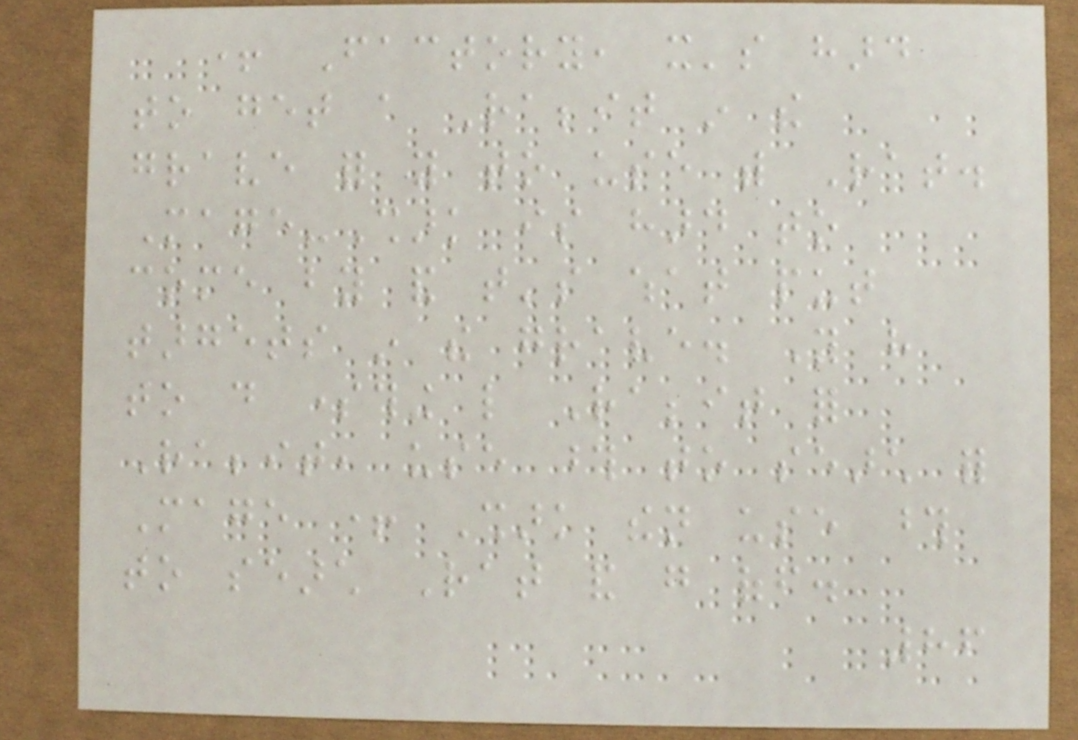+ Factory, it's hard
to get a Rabbit in the
grave for you to use with Rat.
Mage-Shark is hard to
come by and that's what put
targets in the grave. You have
to do something like Rabbit for
Rabbit, use those to search for
Mage + Shark then use those
to search Rat and go off.
86
